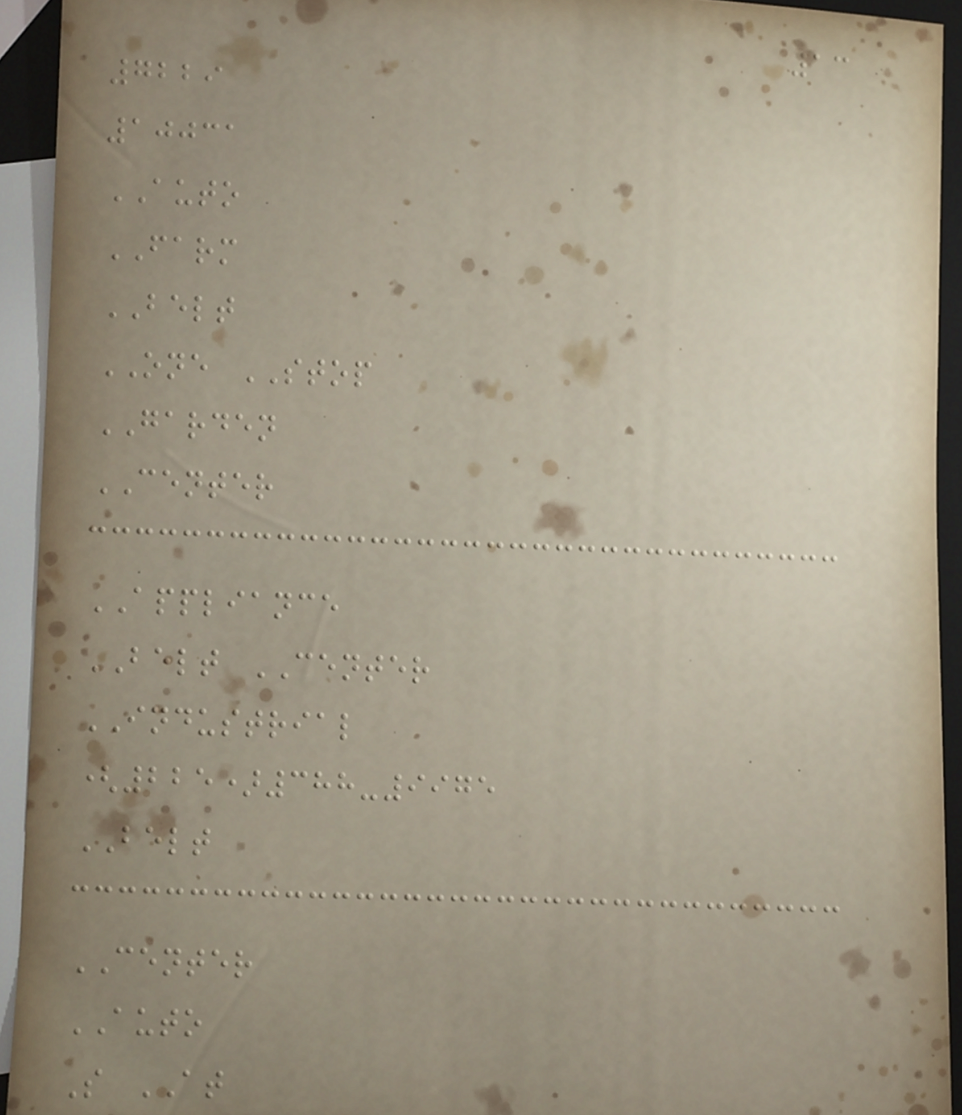13
7229
10031
AUTO
FARM
BELT
ONE STOP
GARDEN
CENTER
APPLIANCE
BELT CENTER
INDUSTRIAL
(225)388-9975
BELT
CENTER
AUTO
S AT
